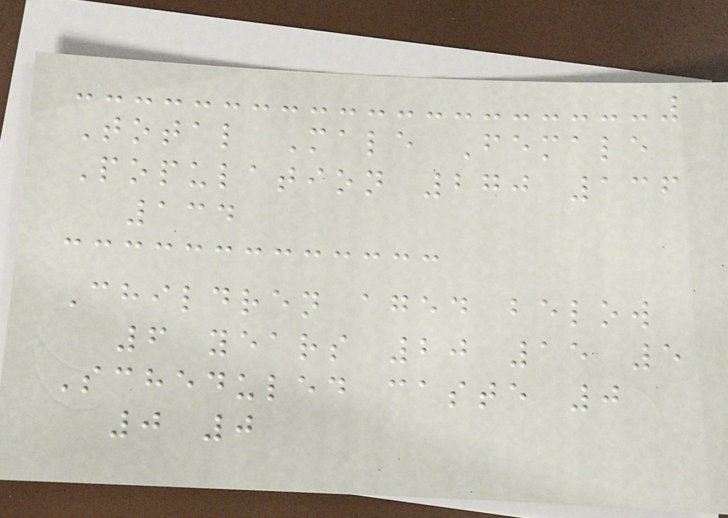Total Male Female
Population 270 136
134
Children aged below
6 years 20 15 5
Scheduled caste 0
0 0
